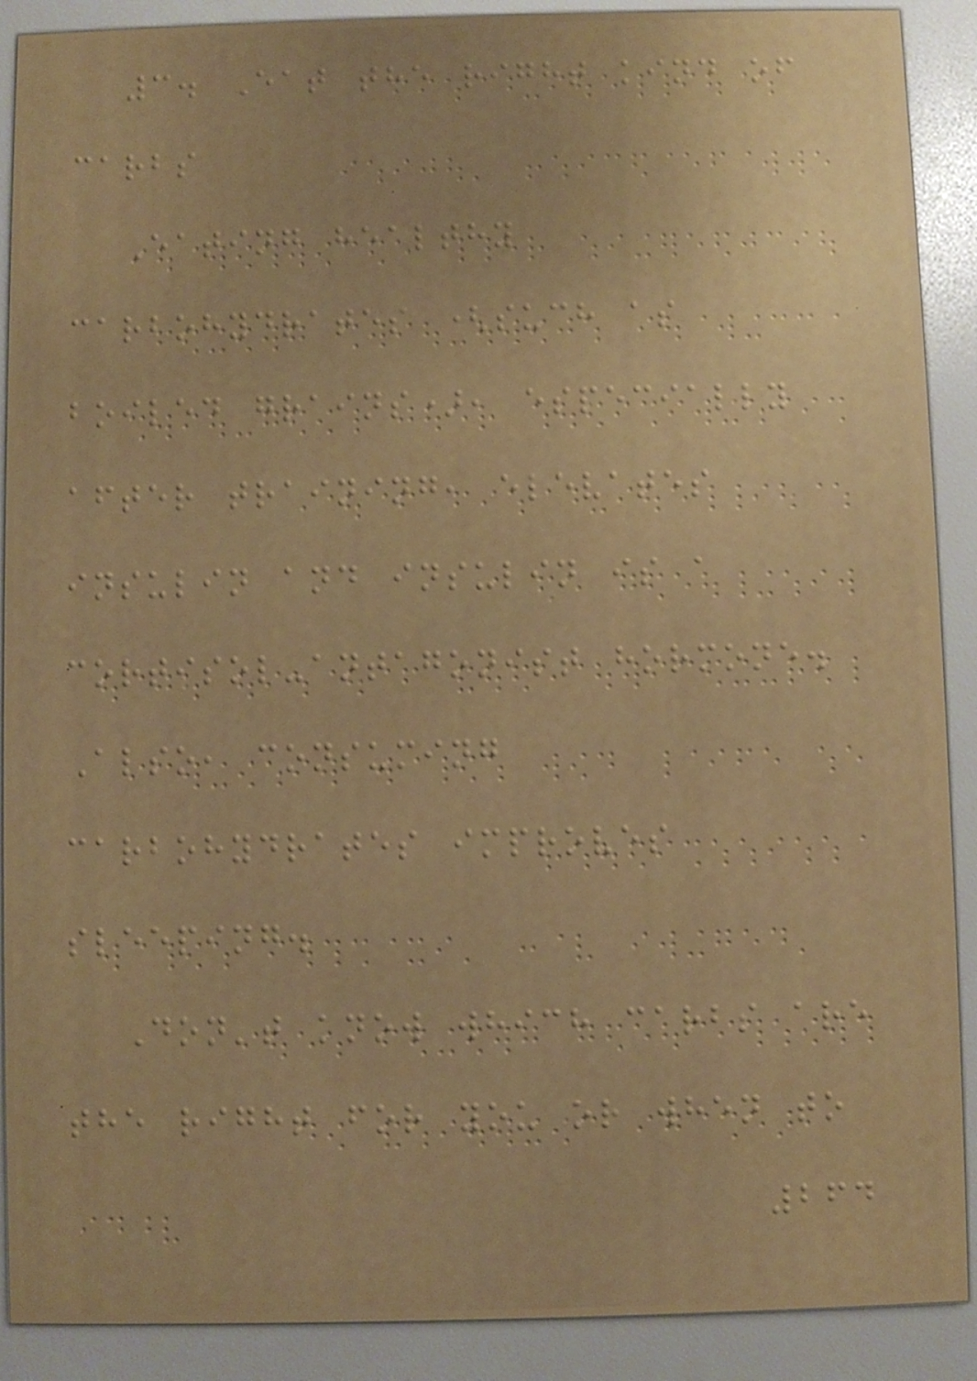3. Eat the right kind of
carbs
Eating healthy
carbohydrates (such as
boiled grains), especially
after training, elevates
insulin and insulin is a
cortisol-antagonist hormone.
Also, consuming
carbohydrates improves
sleeping.
Don't know which carbs are
the right for you or when to
264
